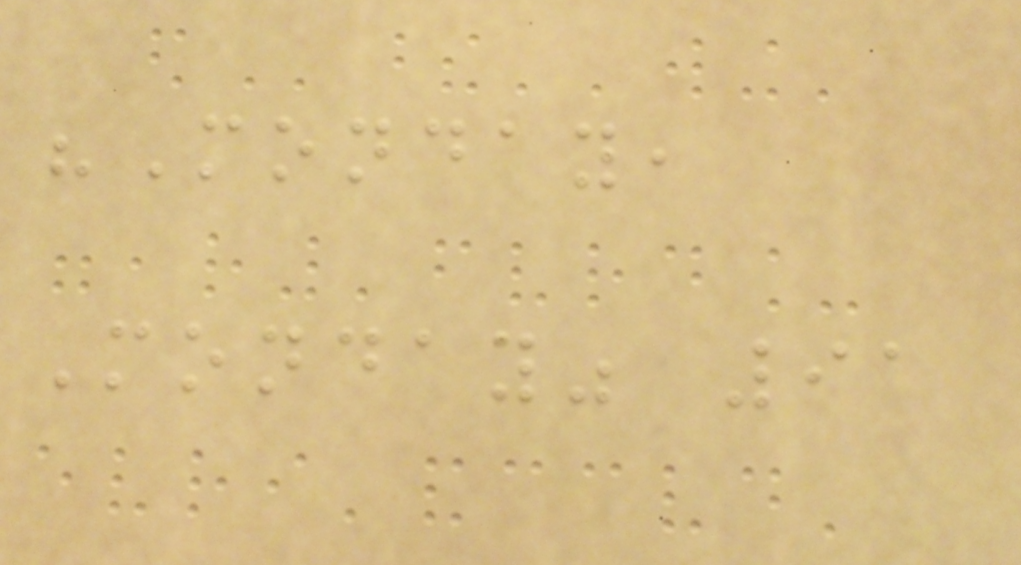"Monday,
Monday" 91
